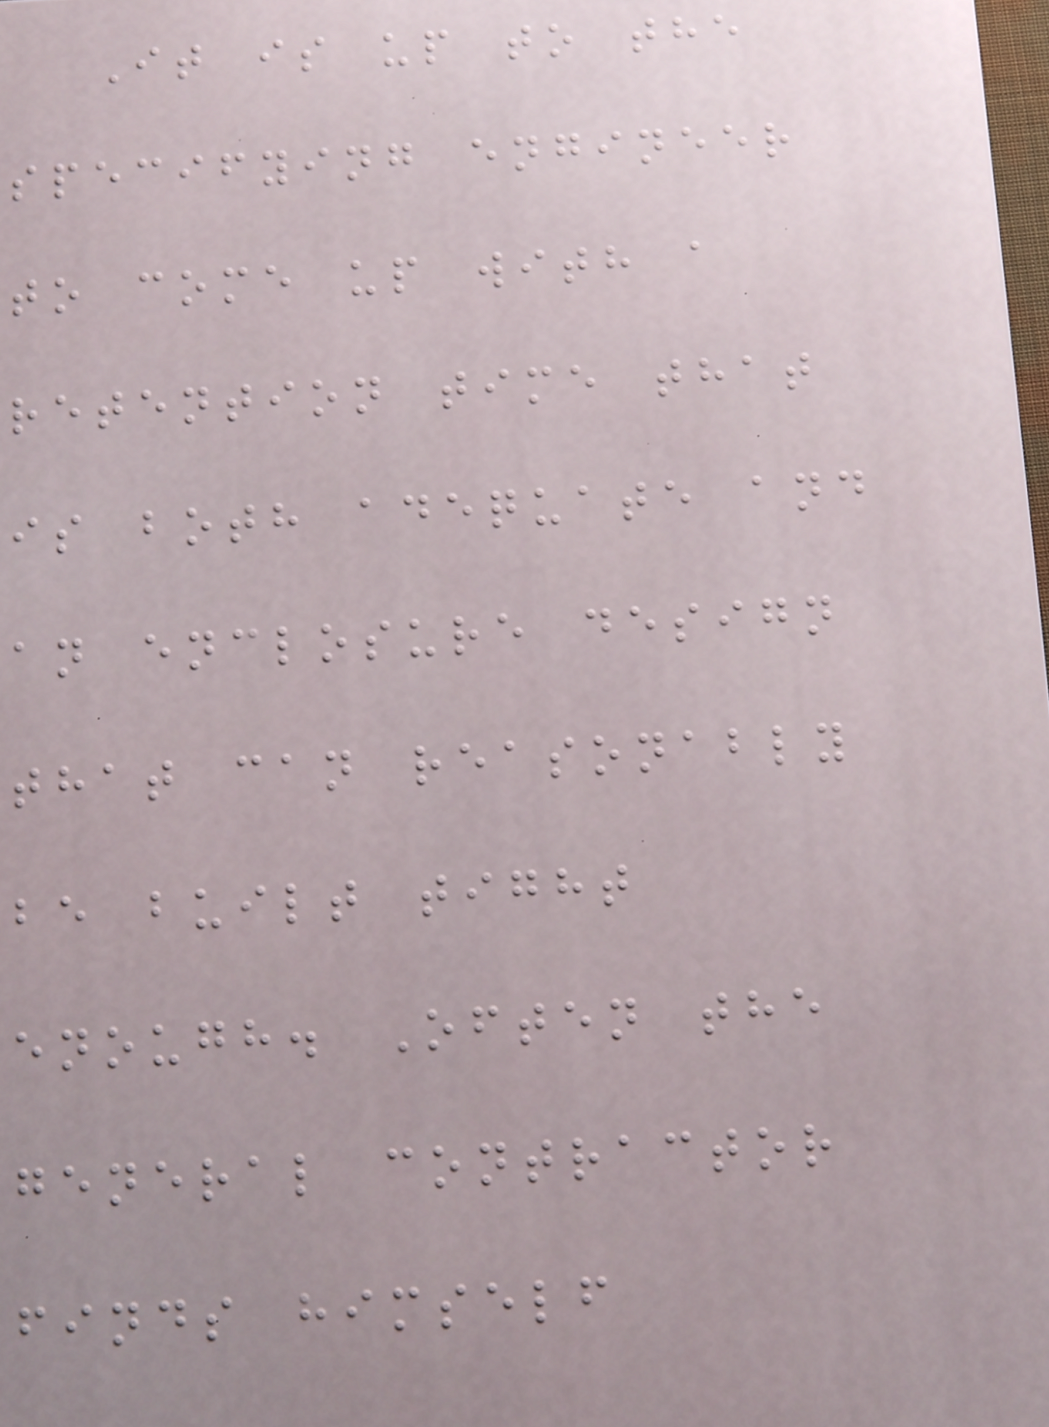It is up to the
specifying engineer
to come up with a
retention time that
is both adequate and
an enclosure design
that can reasonably
be built tight
enough. Often the
general contractor
finds himself
